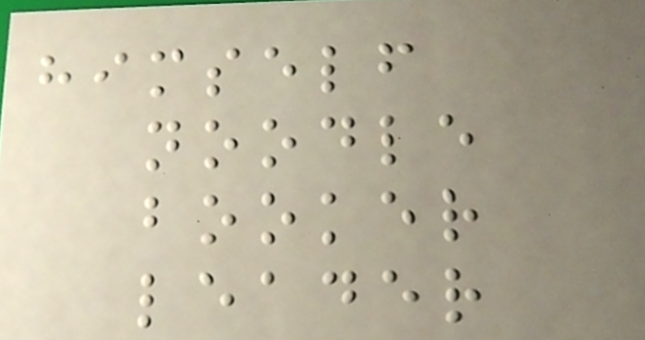himself
noodle
booker
leader
